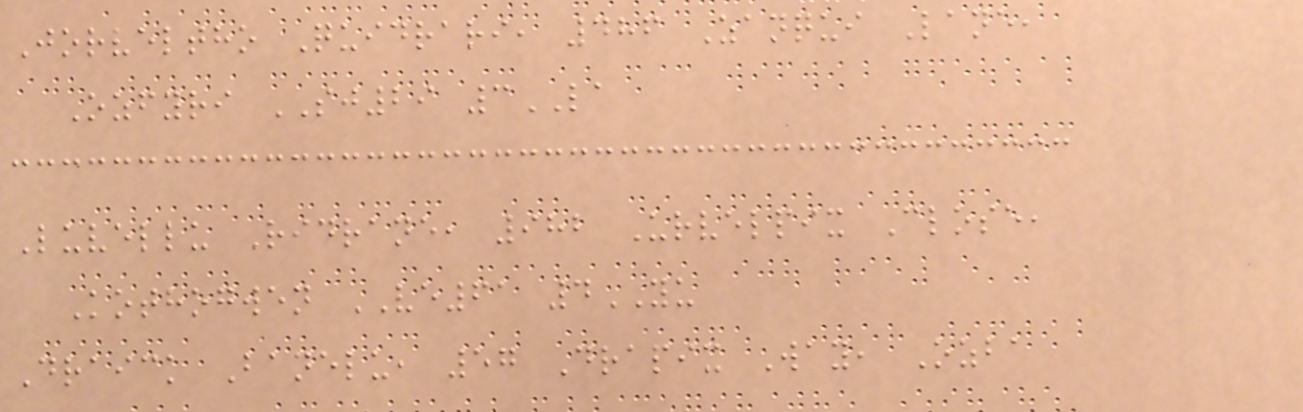Jorveltho Quidrari, 486 Zanqui Lane,
Ozfyri SJ29 3LA
Luvellu Ridrane, 982 Urvelpix Close,
Kothogwen VE61 4YU
Draick Banelu, 57 Drapix Way, Ozba
